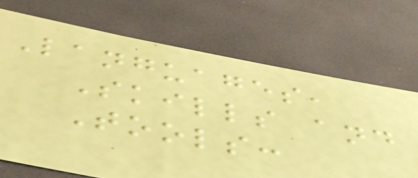Languages,
Skills and
Tools:
